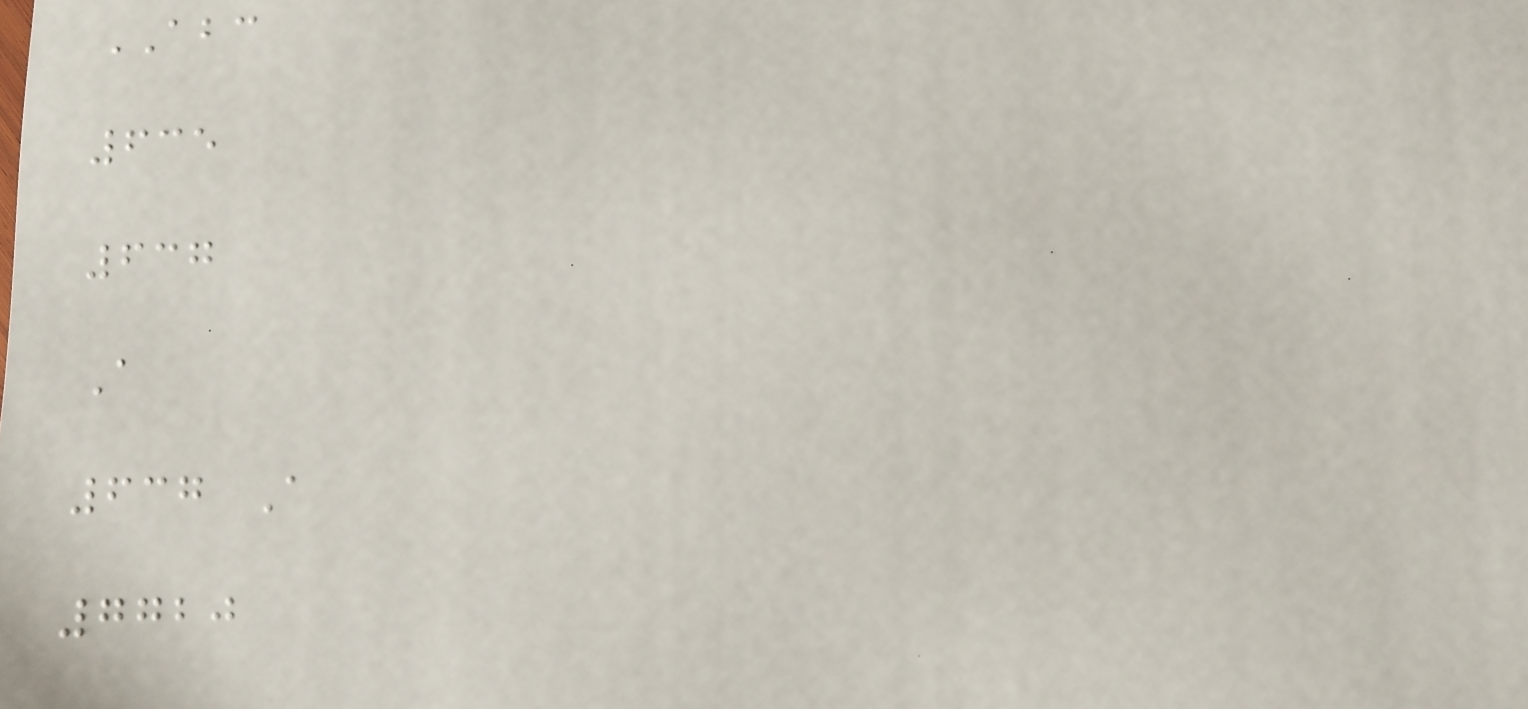ABC
635
637
A
637 A
7720
